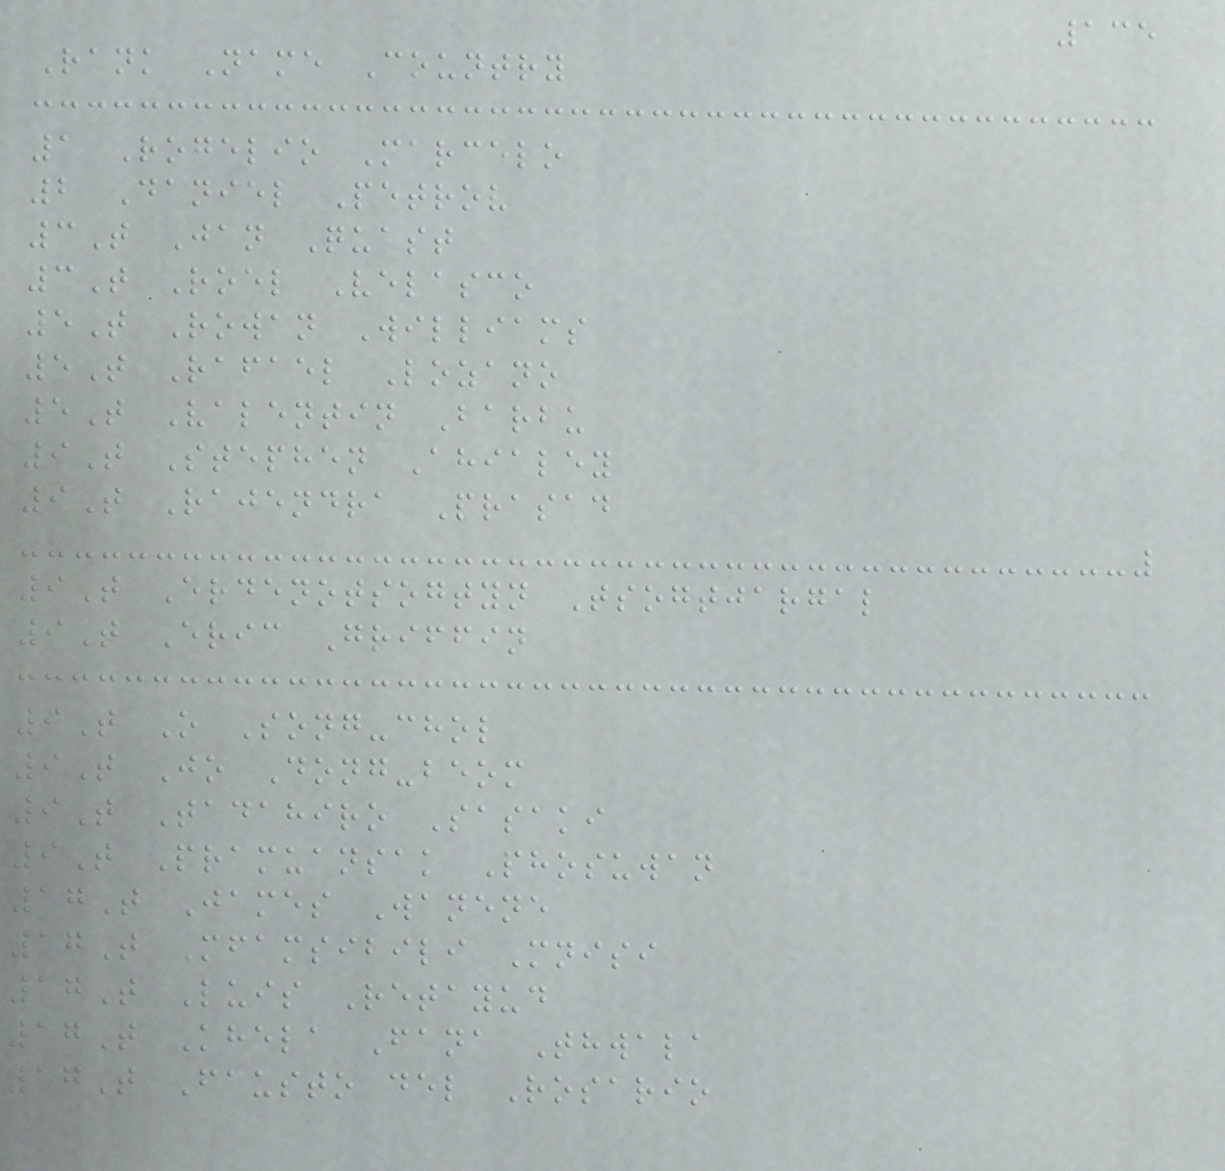135
Rank Name Country
1 Rogelio Marcelo
2 Daniel Petrov
3T Jan Quast
3T Roel Velasco
5T Rowan Williams
5T Rafael Lozano
5T Valentin Barbu
9T Stephen Ahialey
9T Rajendra Prasad
9T Erdenotsogtyn Tsogtjargal
9T Eric Griffin
9T O Song-chol
9T Jo Dong-beom
9T Tadahiro Sasaki
9T Pramuansak Phosuwan
17T James Wanene
17T Mfamsibili Mnisi
17T Luis Retayud
17T Khela Fana Thwala
17T Fausto del Rosario
